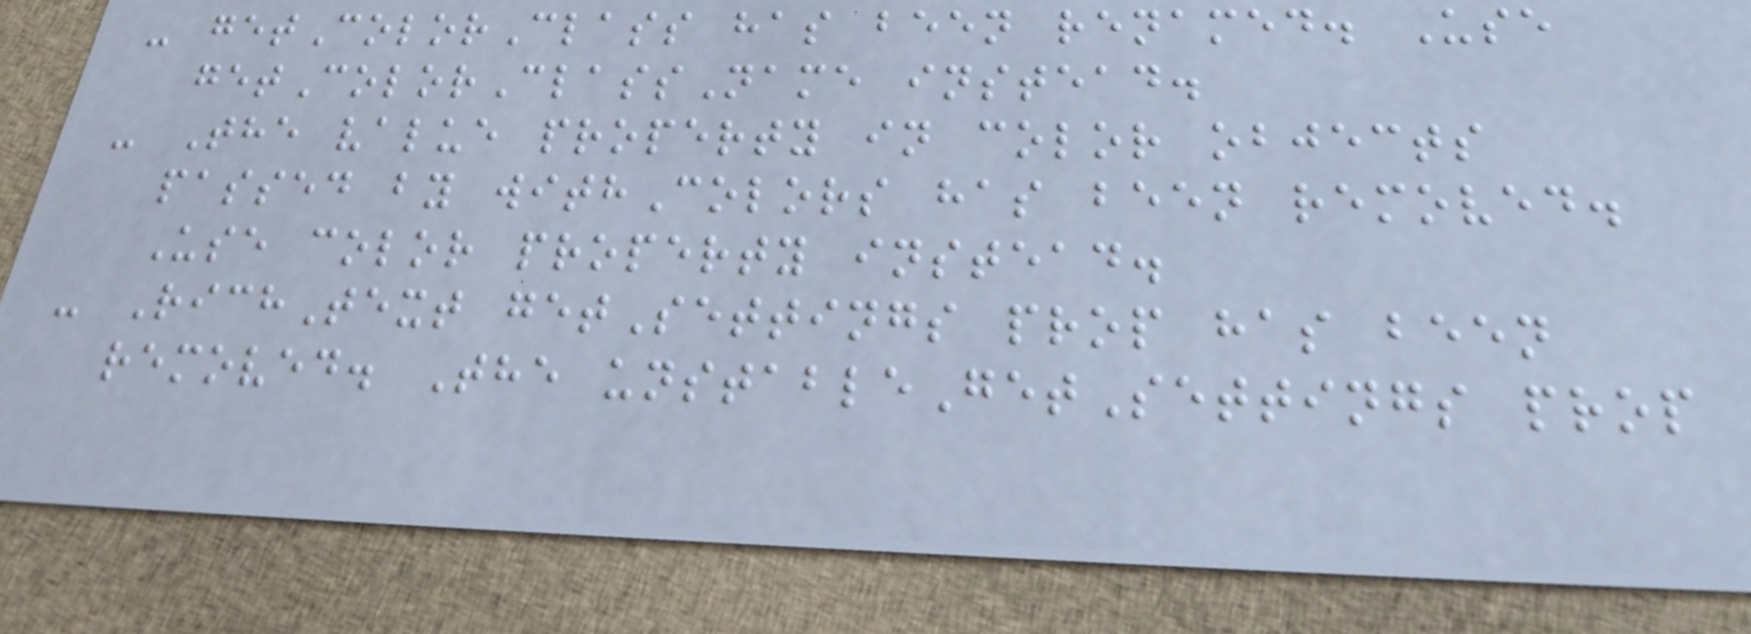- getColorClass has been renamed. Use
getColorClassName instead.
- The value property in color objects
passed by withColors has been removed.
Use color property instead.
- RichText getSettings prop has been
removed. The unstableGetSettings prop
